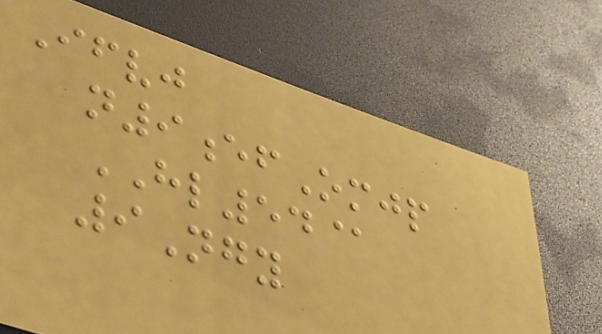Ifvj
n9efOmjp
HL54@
9Ngy
